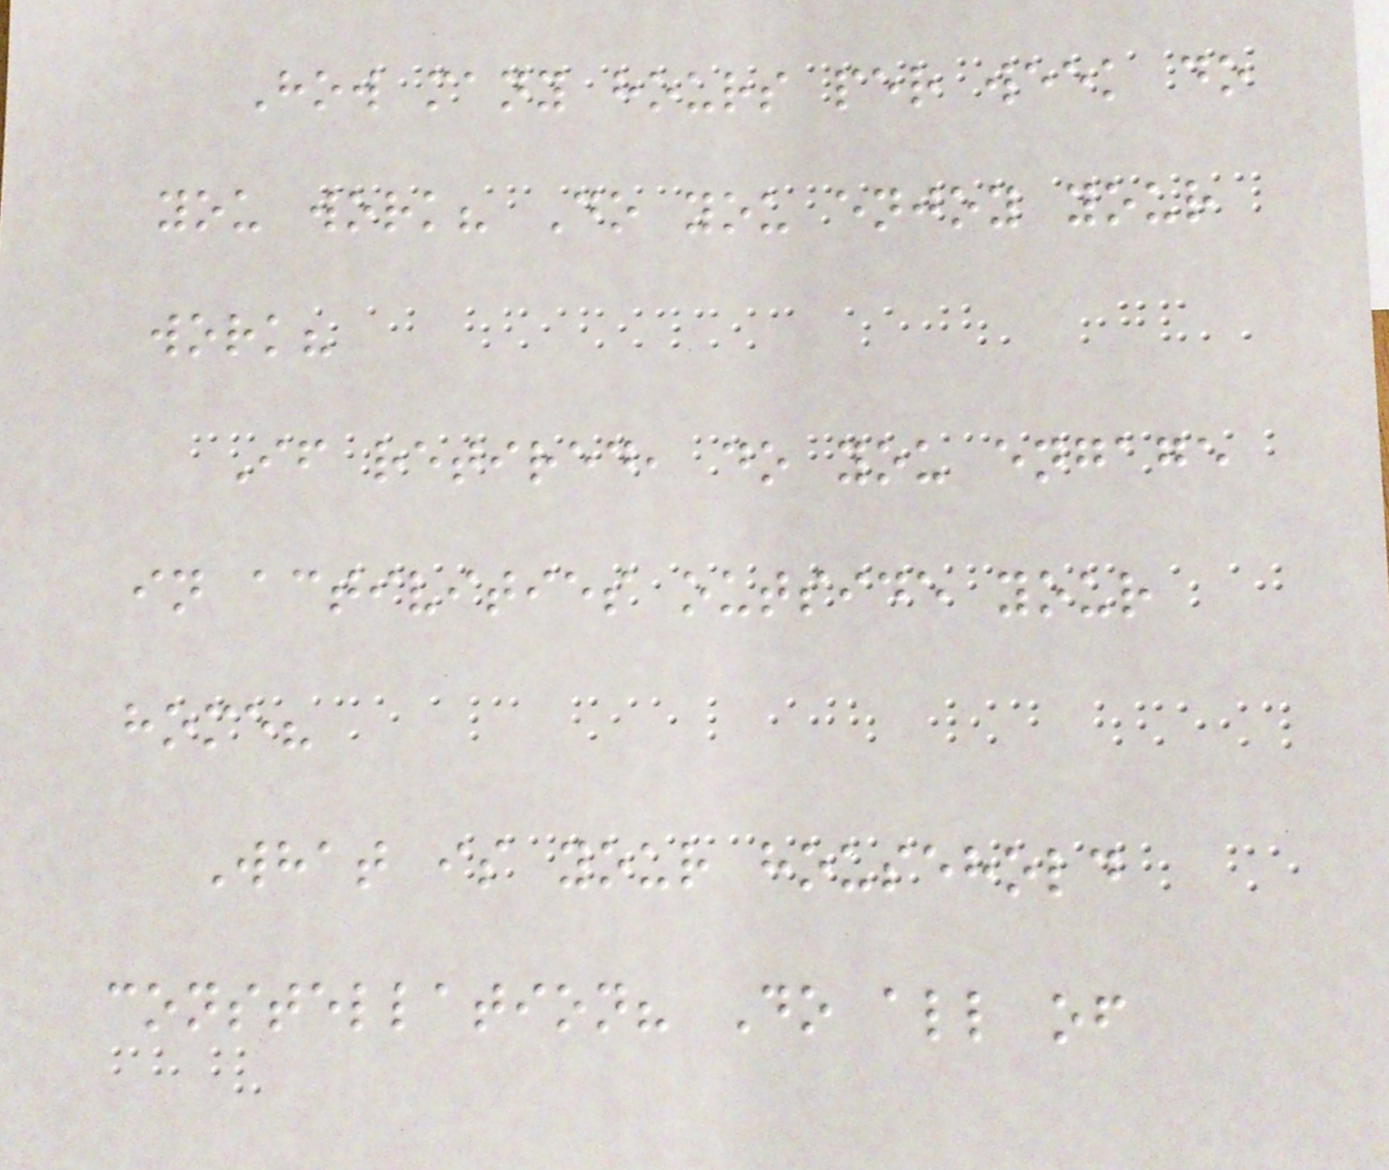How many hours per week do
you work? Do you enjoy your
work?
If retired, do you engage
in activities outside your
home?
What is your household
constellation? Do all of
